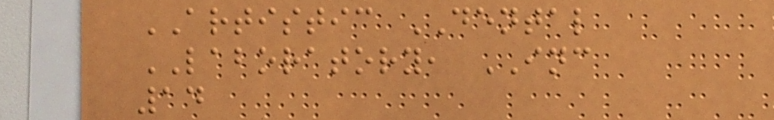ARTISTIC DENTAL
LABORATORY, INC
14
